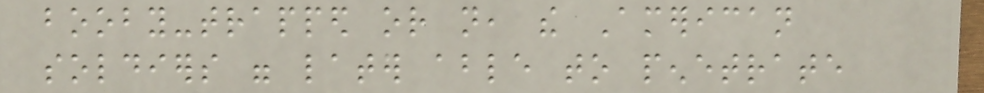booby-trapped or not, the American
soldiers were later able to penetrate
